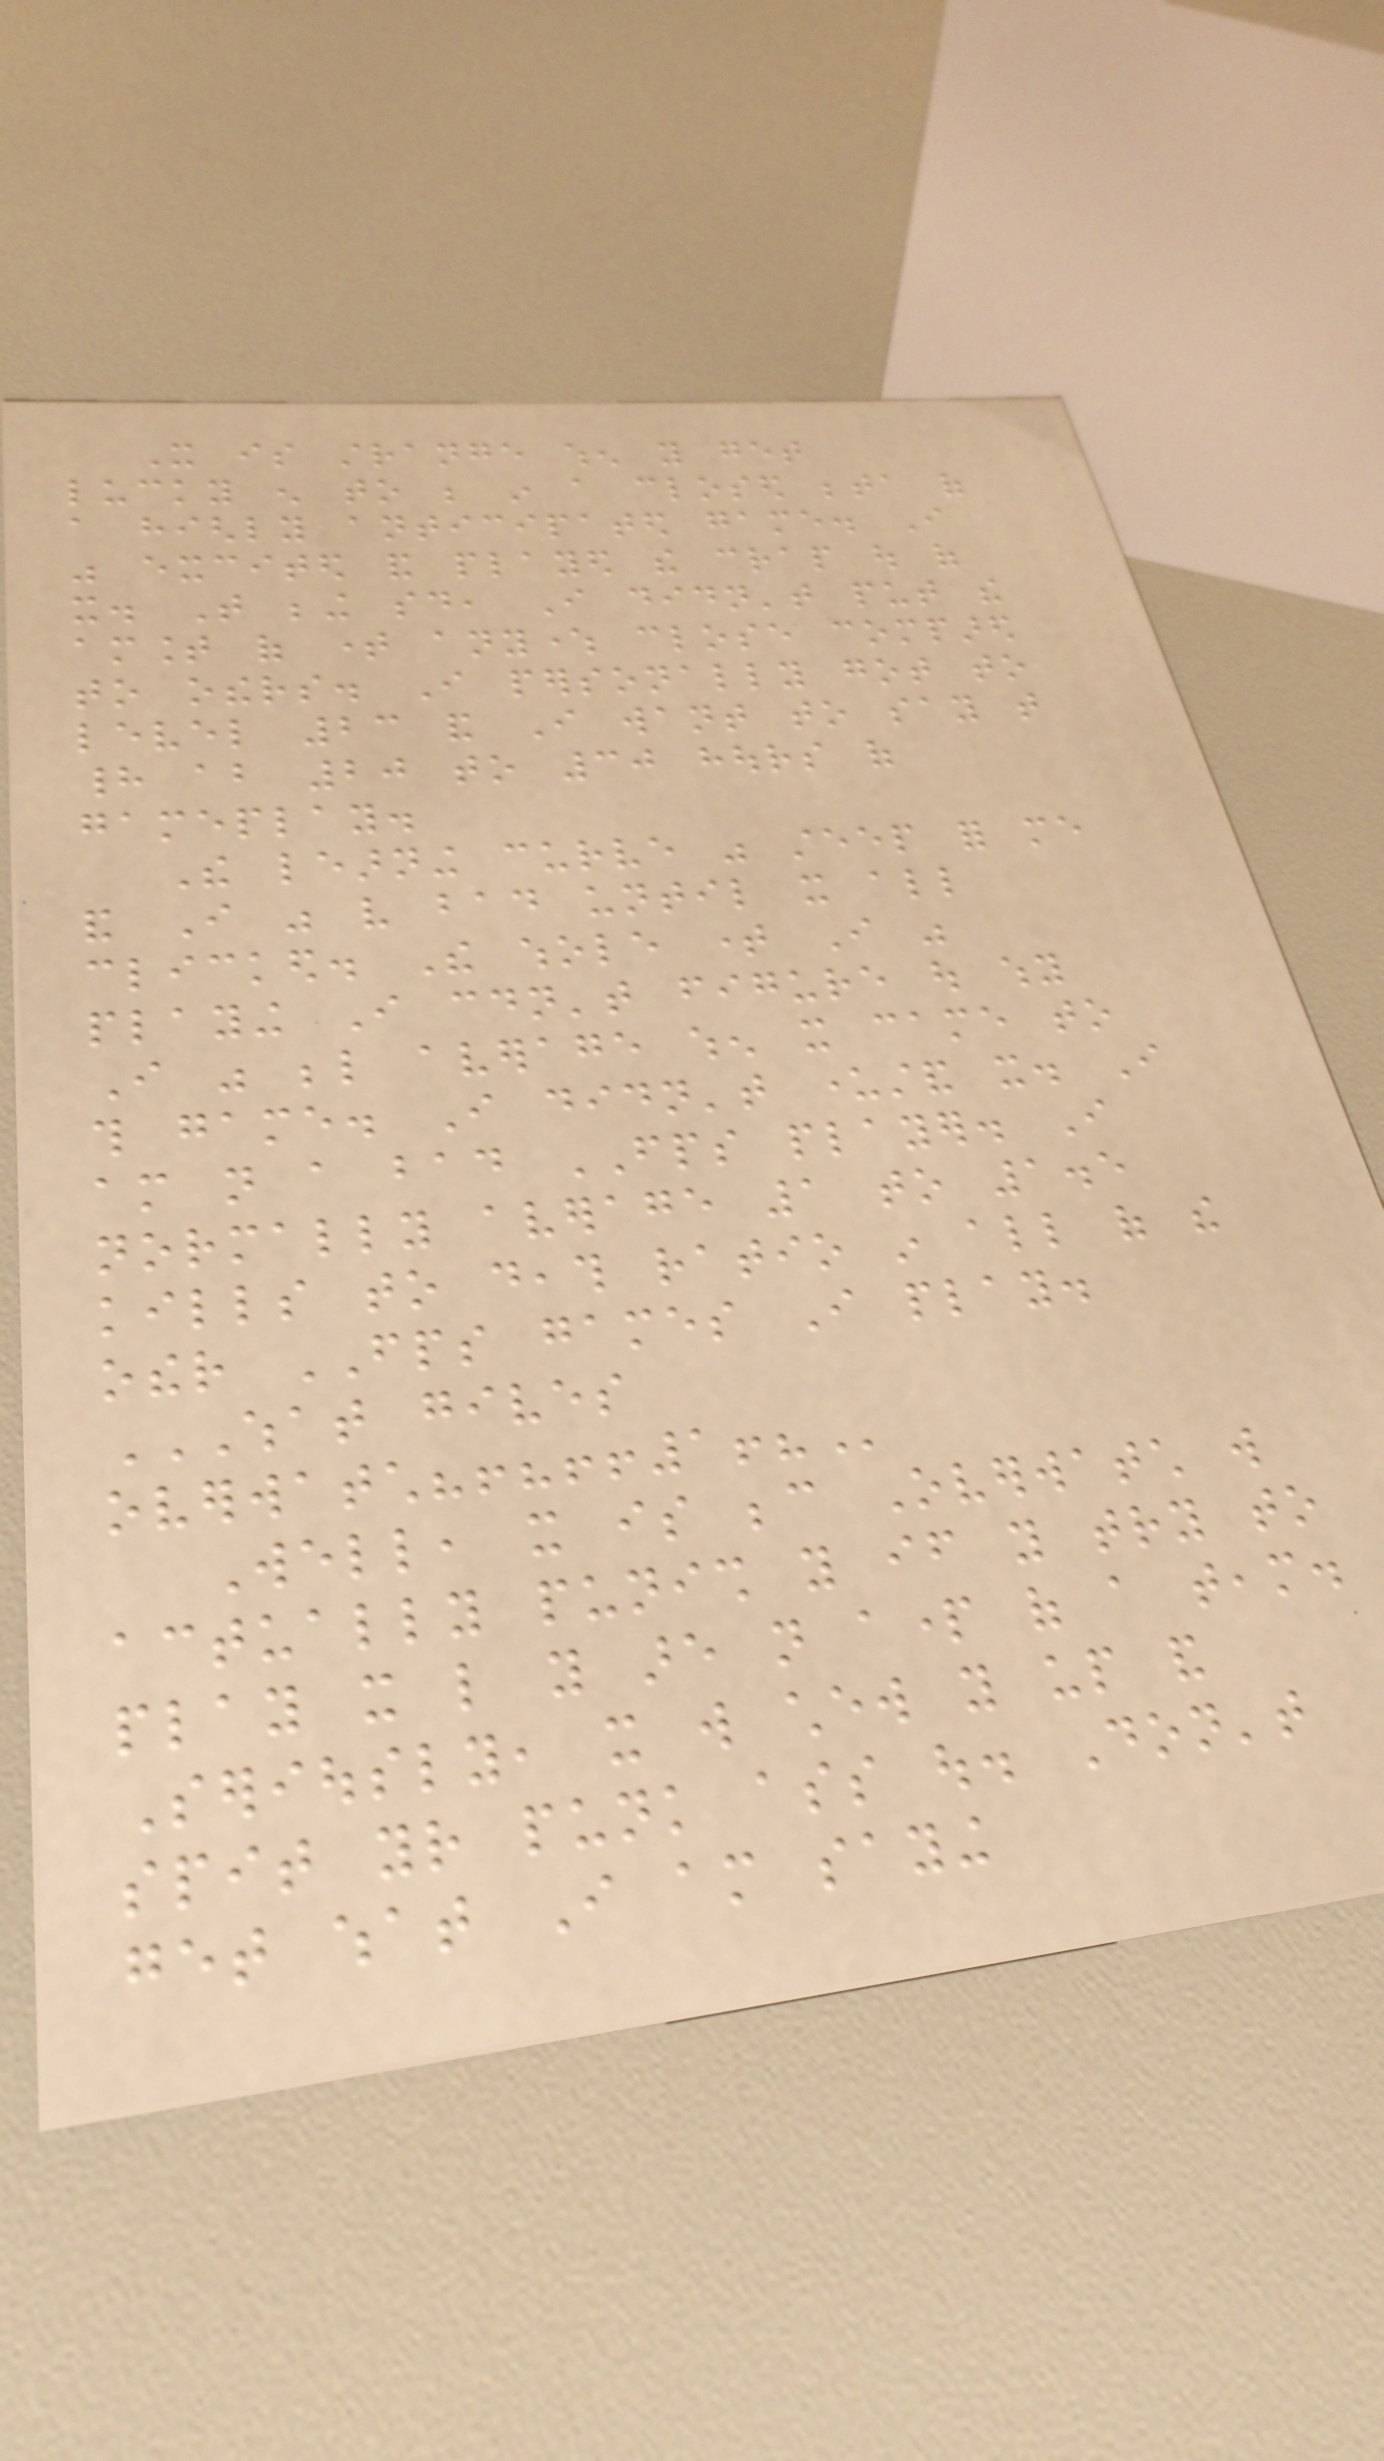It is strange when you get
lucky enough to be in a closed beta of
a highly anticipated game. I
was excited and played the crap out of
it. That being said, I didn't put the
amount of time anywhere close compared
to others. I personally got to
level 23 and I want to say that
had about 20 to 30 hours of
gameplay.
The learning curve was steep for me
and I was very bad until it all
clicked. The whole time I was
playing I couldn't figure out why
I was below average when it came to
this game. I didn't understand it. I
am not a bad FPS player. I
normally average 1 to 1.5
kills to death ratio in all of the
other FPS games I play.
WHAT GIVES
OVERWATCH?!?!!1!?
Well, it is because Overwatch will
actually punish you if you try to
play it like you are not apart of a team.
Seriously, it will chew you up and
spit your punk ass out. Don't
get what I am saying
